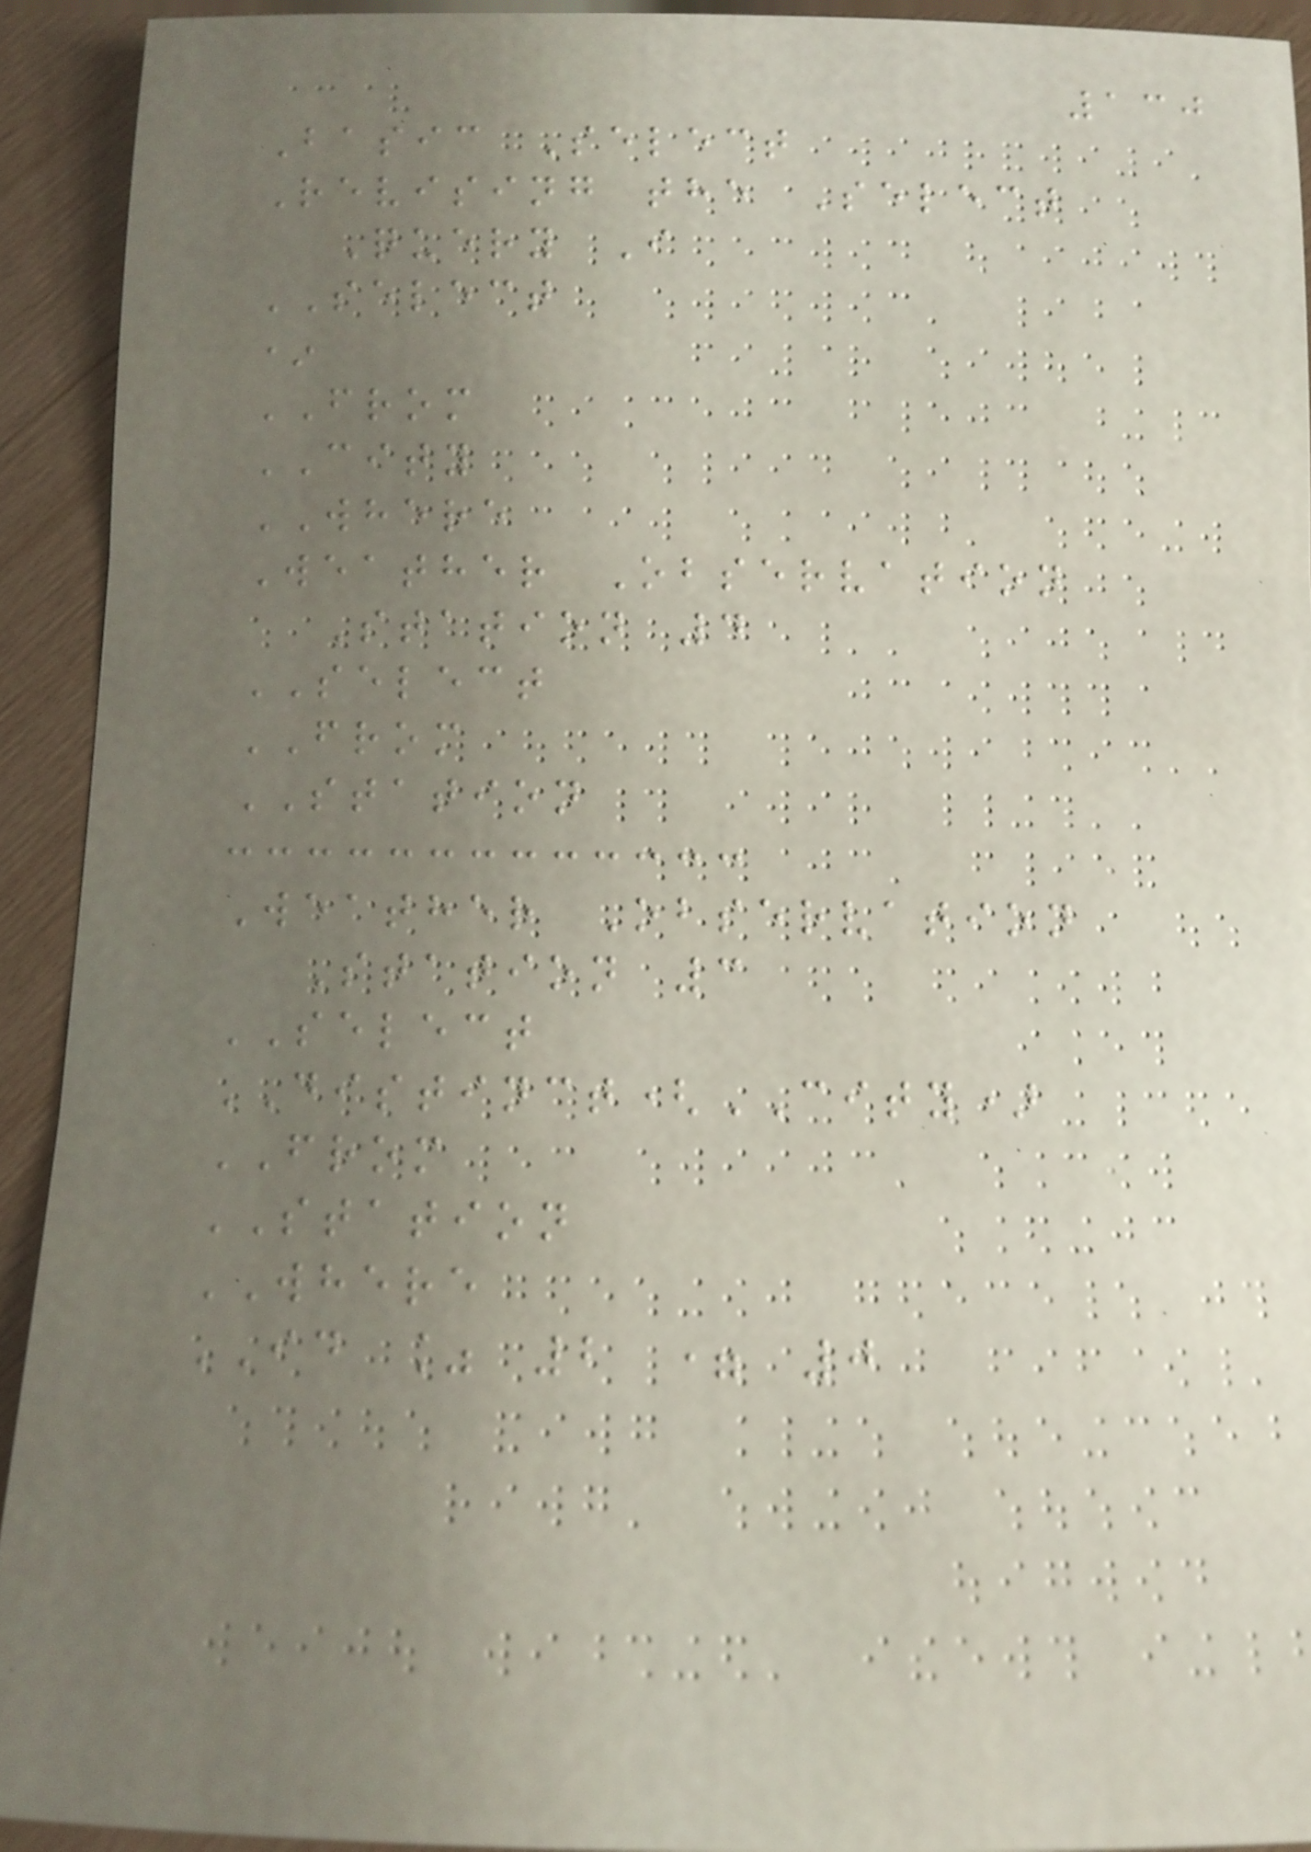130
Basic Select
Revising the Select
Query I
SELECT
*
FROM
CITY
WHERE
Weather Observation
Station 4
SELECT
FROM
STATION
Weather Observation
Station 3
SELECT
DISTINCT(CITY)
FROM
STATION
WHERE
ID % 2 = 0
